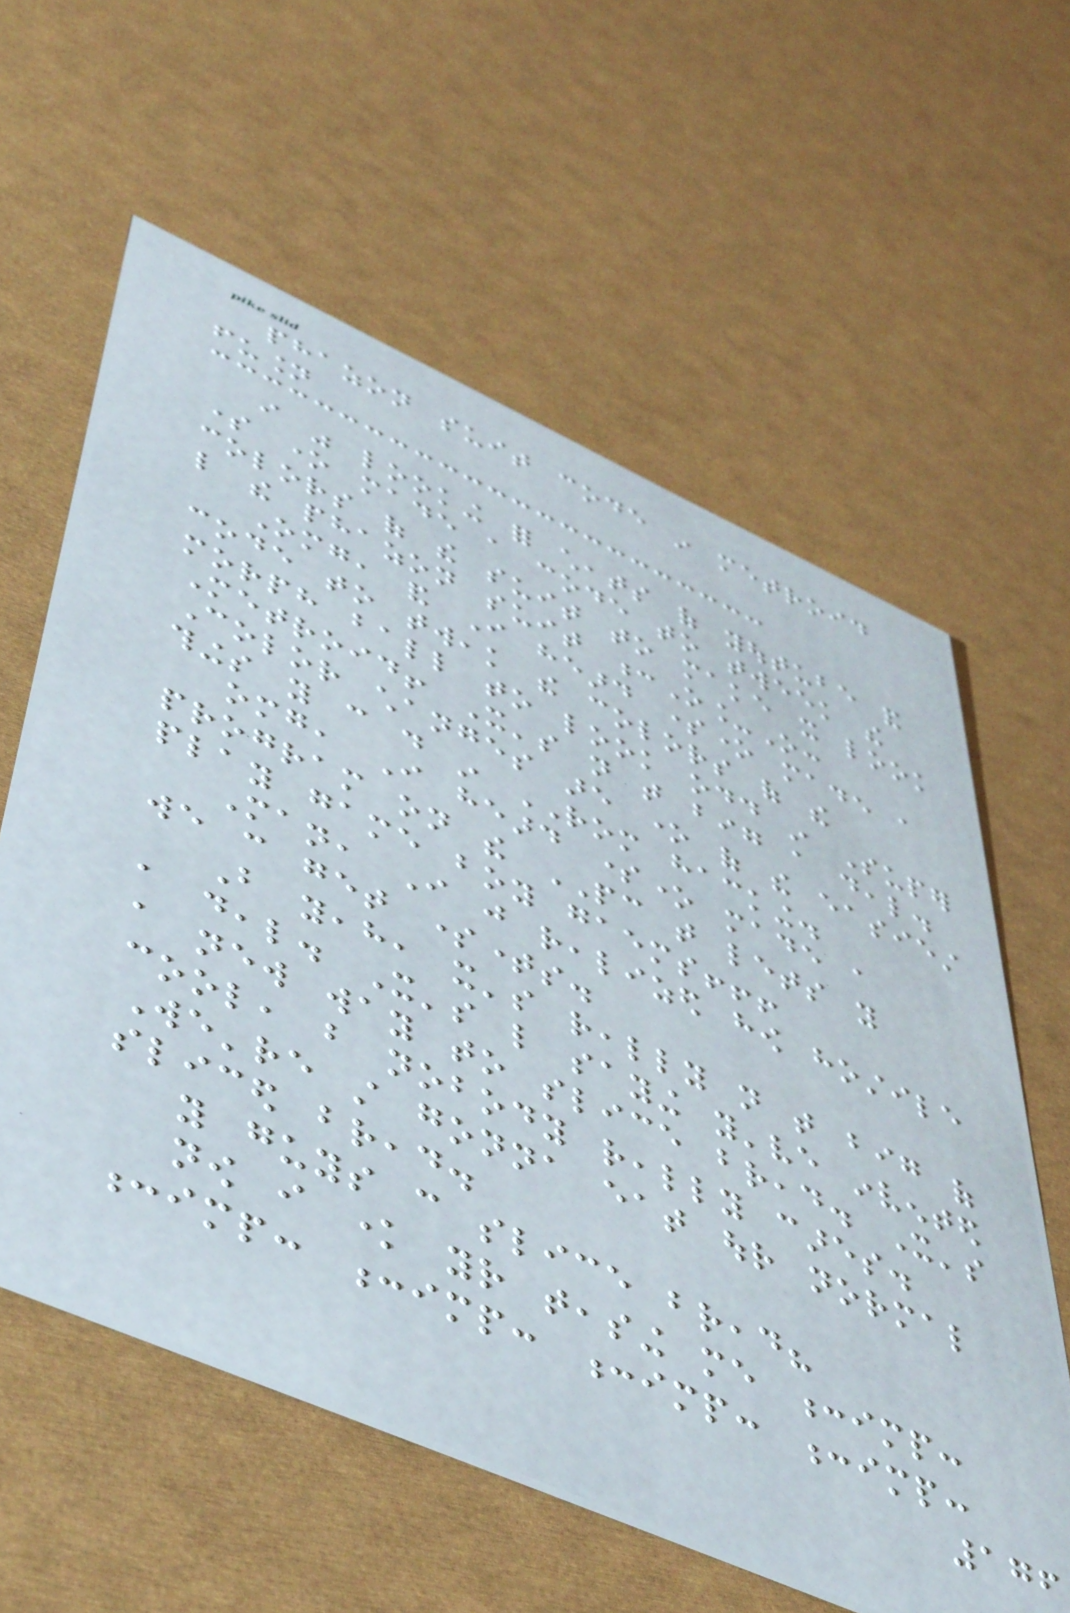phazon suit code in metroid
fusion
i was looking for cheats of youtube and
some one made a code to tweek the
colors of the suit to make it look
like the phazon suit :O_O:
Omg, and I heard someone made a
code to tweak the colors of the
morph ball to look odd in Super
Metroid! It's not that big a deal.
Color changes are one of the easiest
things you can do in ROM hacking.
omg, I heard someone made a
program on the PC that lets you
play game boy gaems!!!
Man, I just realized how hostile
we can get sometimes.
But yeah, it's really not that big of
a deal. It's like saying you've invented
a new way to slice bread. It's
cool, but nobody really cares.
We're still gonna eat our normal
sliced bread.
you guys can slice bread?
now i know your teasing me :imp:
:imp: :imp: :imp: :imp:
176
